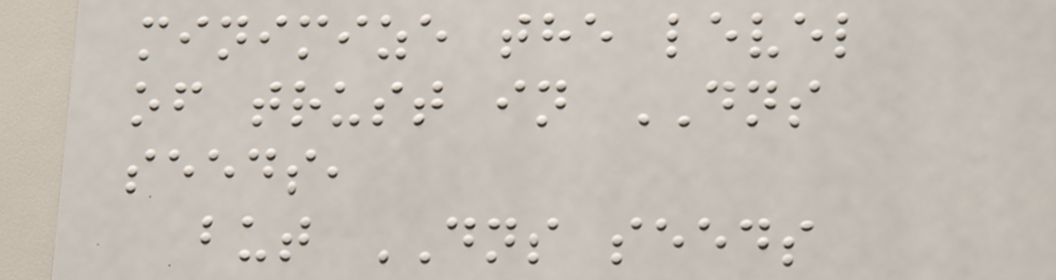minimize the level
of trust in DNS
seeds,
but DNS seeds
